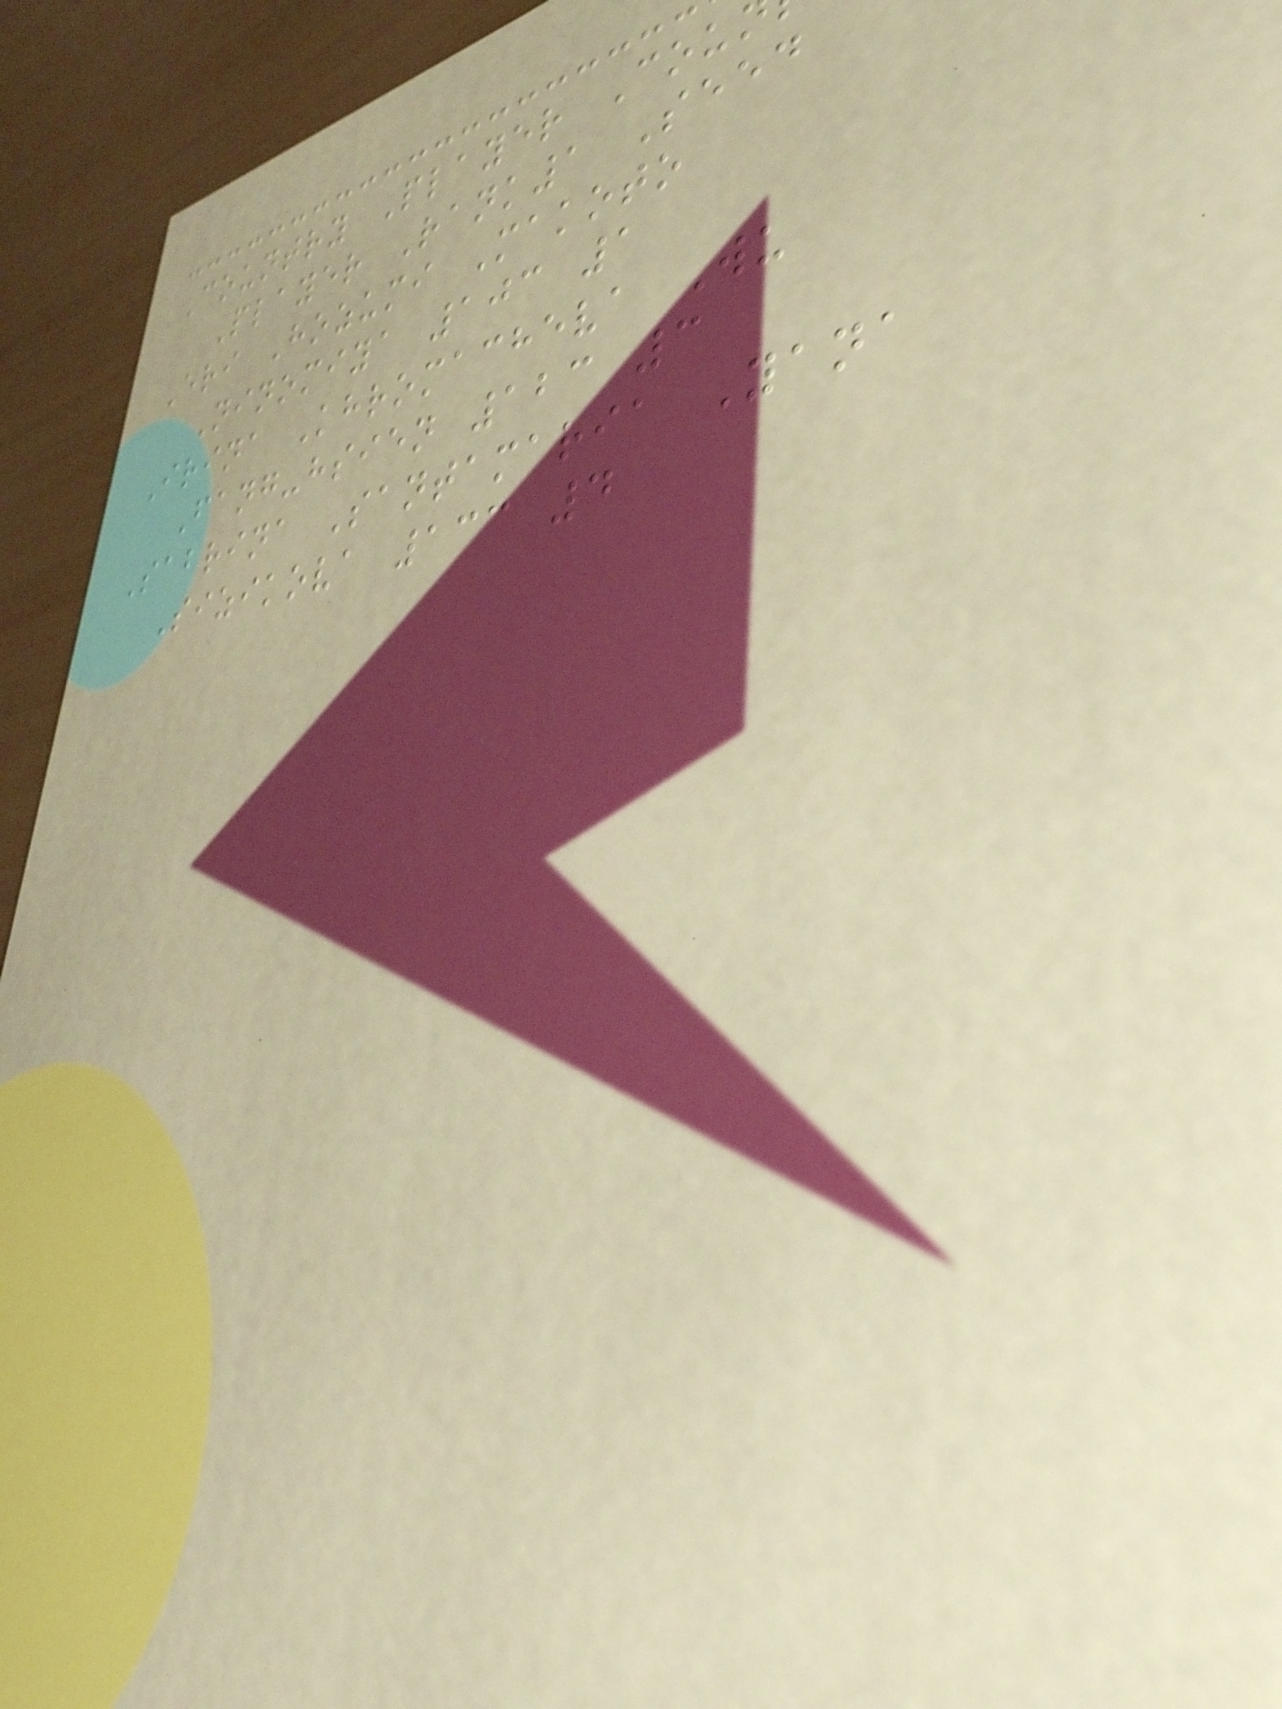Country Player Cou
Player Rank1 Seed
Eri Hozumi Makoto
Ninomiya 103 1
Irina Khromacheva Wu
Fang-hsien 123 3
Sabrina Santamaria Yana
Sizikova 133 4
